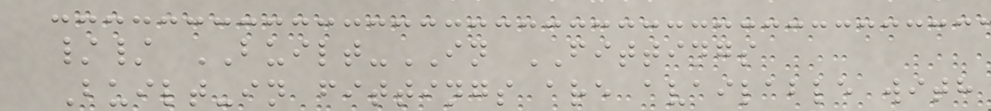// BUILT-IN FITTINGS
Built-in fittings are available with
